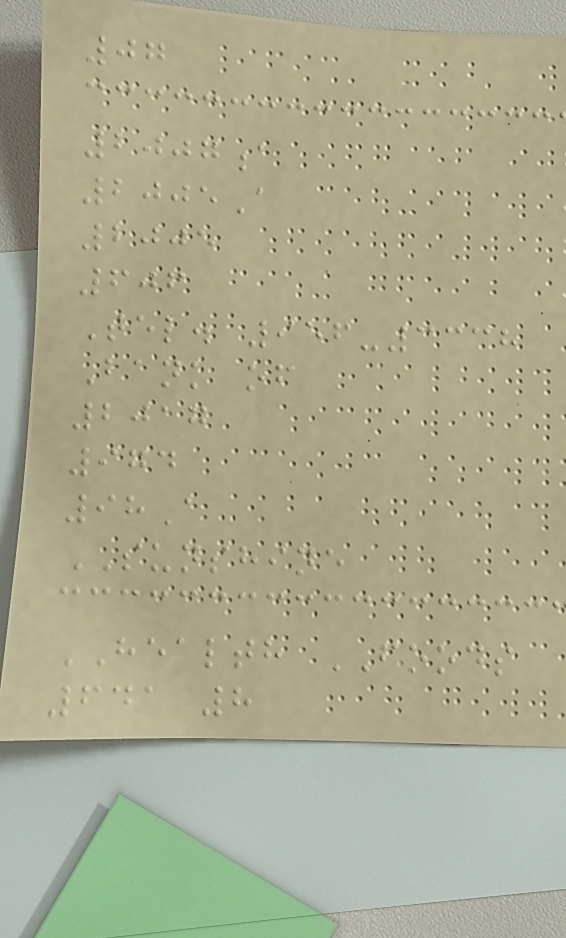07
2007a
2005A
2005
606
Tel. 956-3338
Bank of
2017
974
98A
SUNSHINE
HEALTH FOODS
641 8
